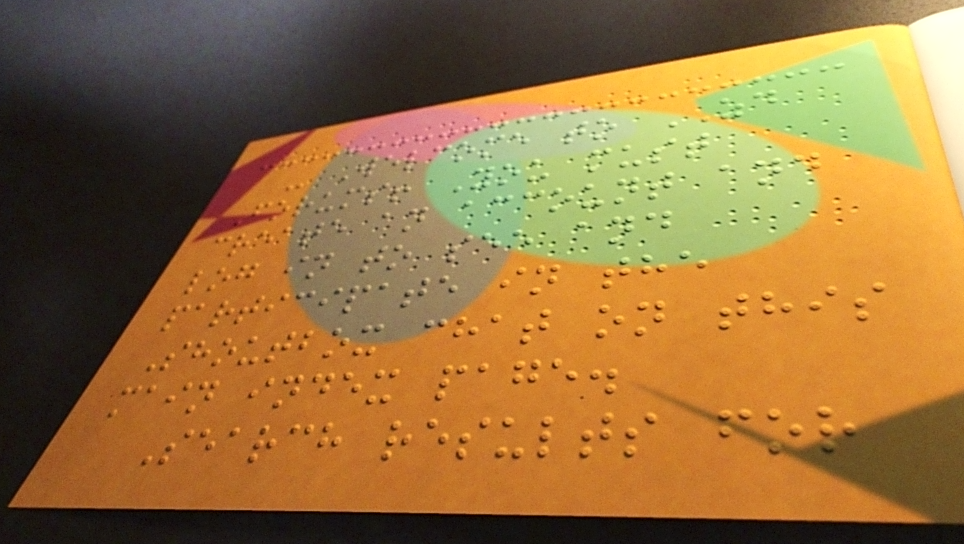- Welcome to ZD
Forums! You must
create an account and
log in to see and
participate in the
Shoutbox chat on this
main index page.
Search results for
